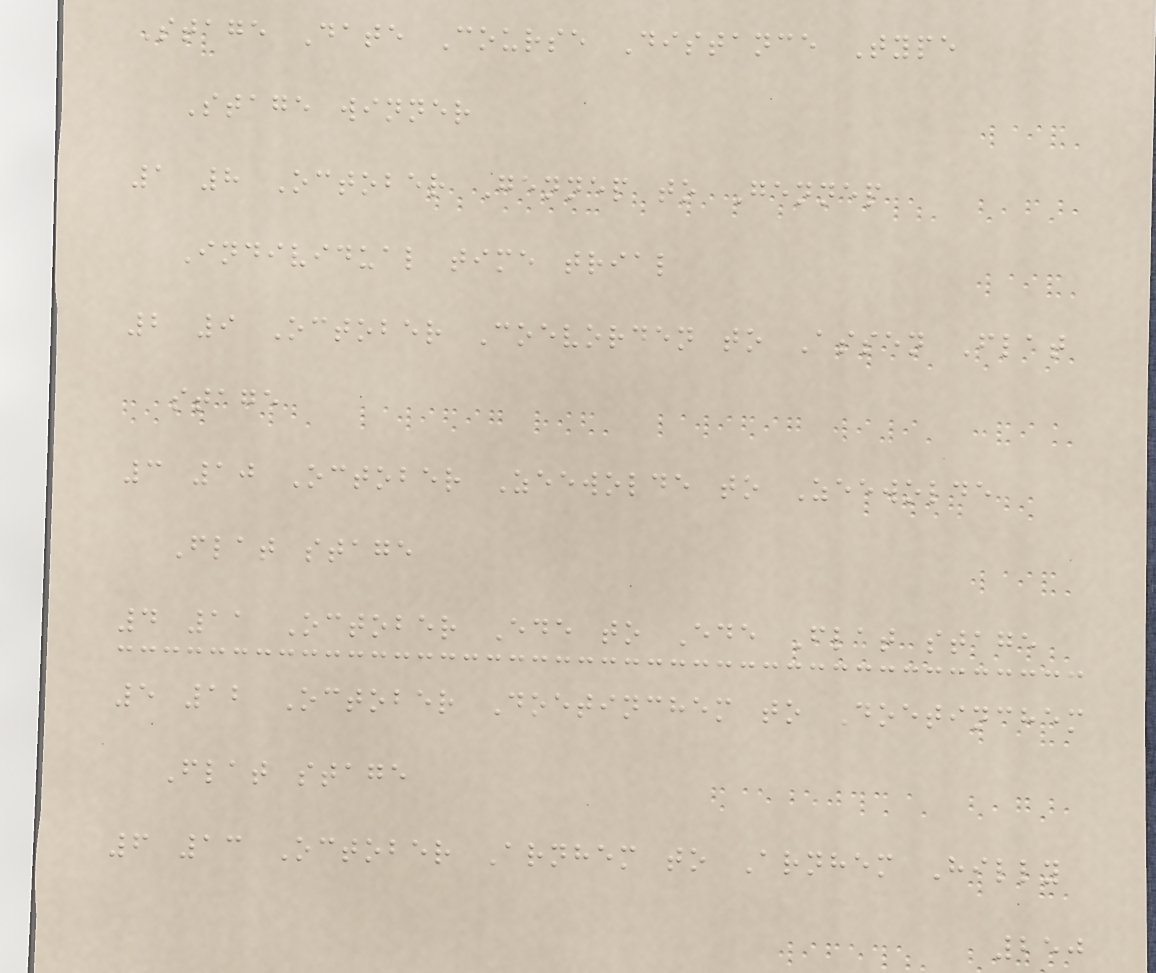Stage Date Course Distance Type
Stage winner
1 8 October Gennep to Gennep
Individual time trial
2 9 October Coevorden to Assen Flat
stage
3 10 October Zeewolde to Zeewolde
Flat stage
4 11 October Ede to Ede Flat stage
5 12 October Doetinchem to Doetinchem
Flat stage
6 13 October Arnhem to Arnhem Hilly
250
